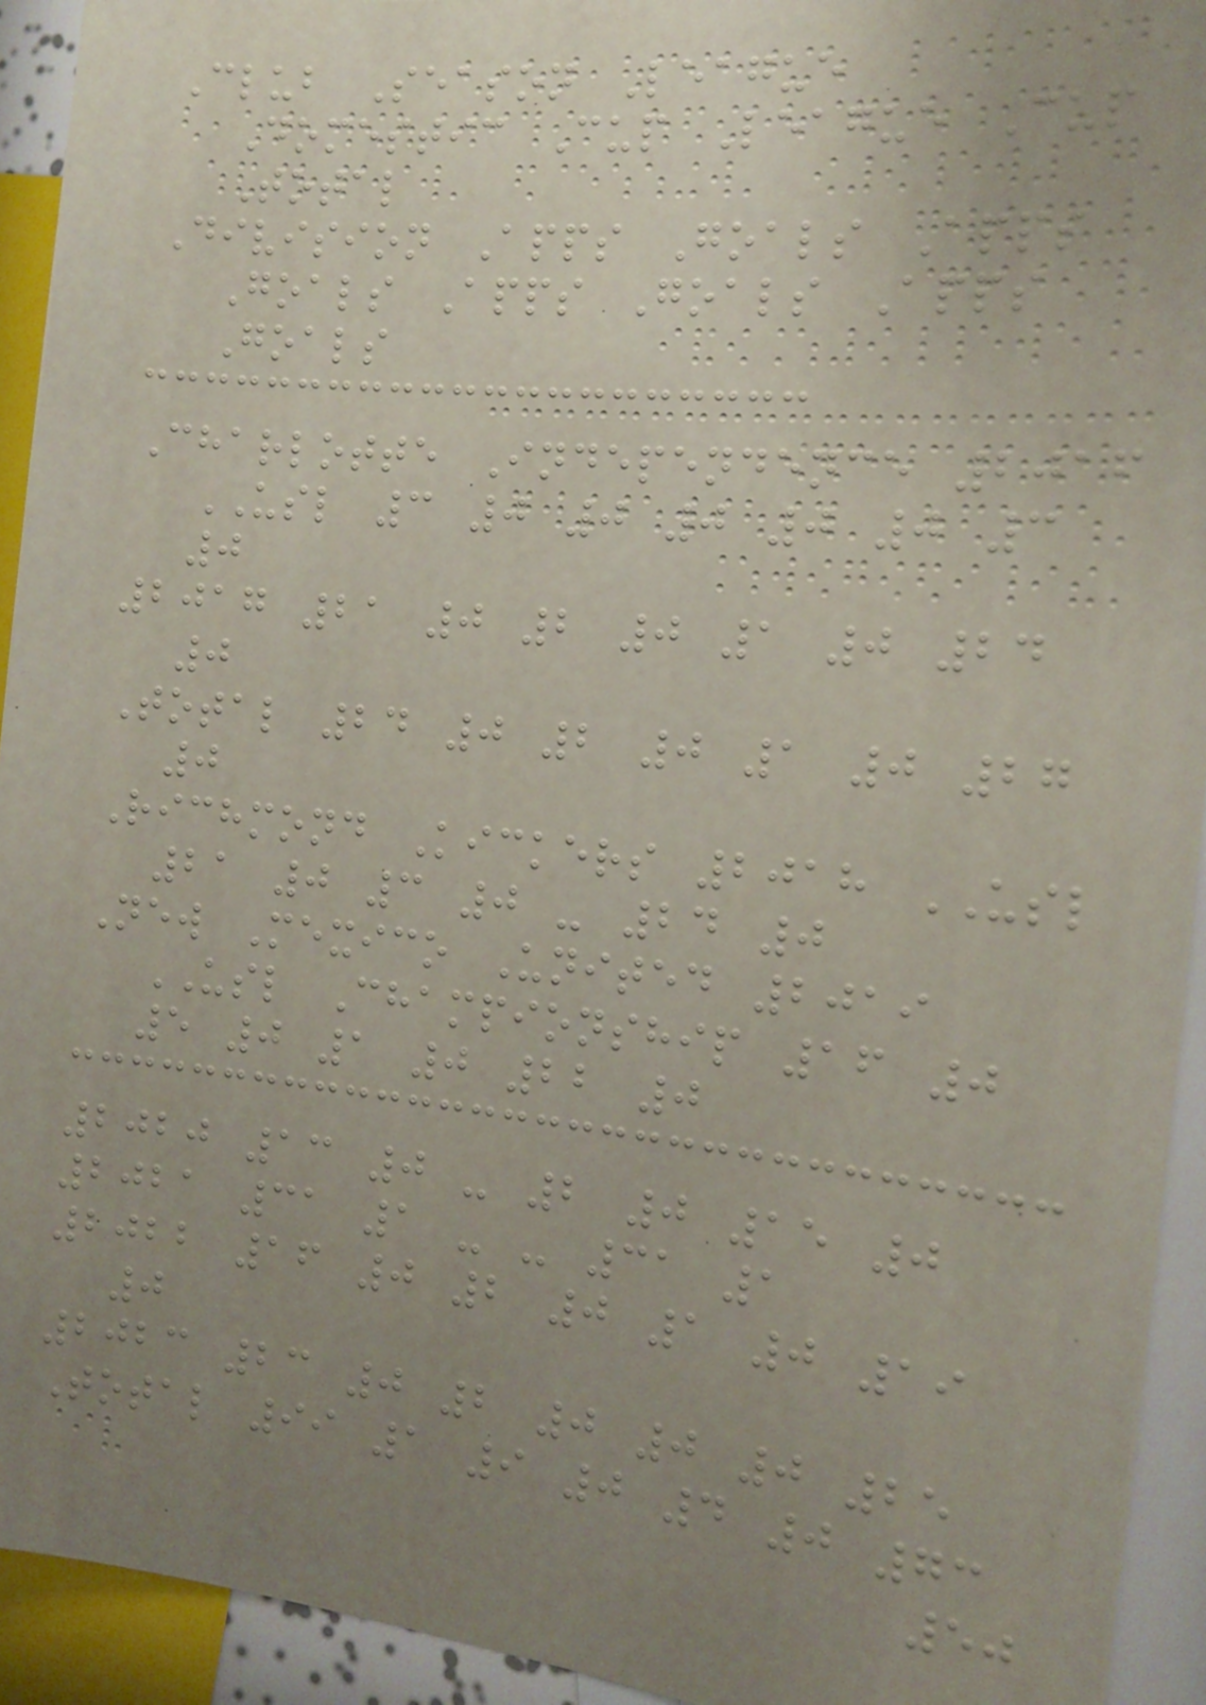Club Season League
Domestic Cup League Cup
Total
Division Apps Goals Apps
Goals Apps Goals Apps
Goals
Charlotte Independence 2016
USL 3 0 0 0 0 0 3
0
2017 21 0 2 0 1 0 24
0
Total 24 0 2 0 1 0 27
0
Richmond Kickers 2018 USL
21 0 3 0 - 24 0
New Mexico United 2019
USL Championship 16 0
5 0 1 0 22 0
2020 13 0 - 2 0 15 0
2021 31 1 - - 31 1
2022 16 0 2 0 1 0 19
0
2023 23 0 2 0 0 0 25
Total 99 1 9 0 4 0 73
50
